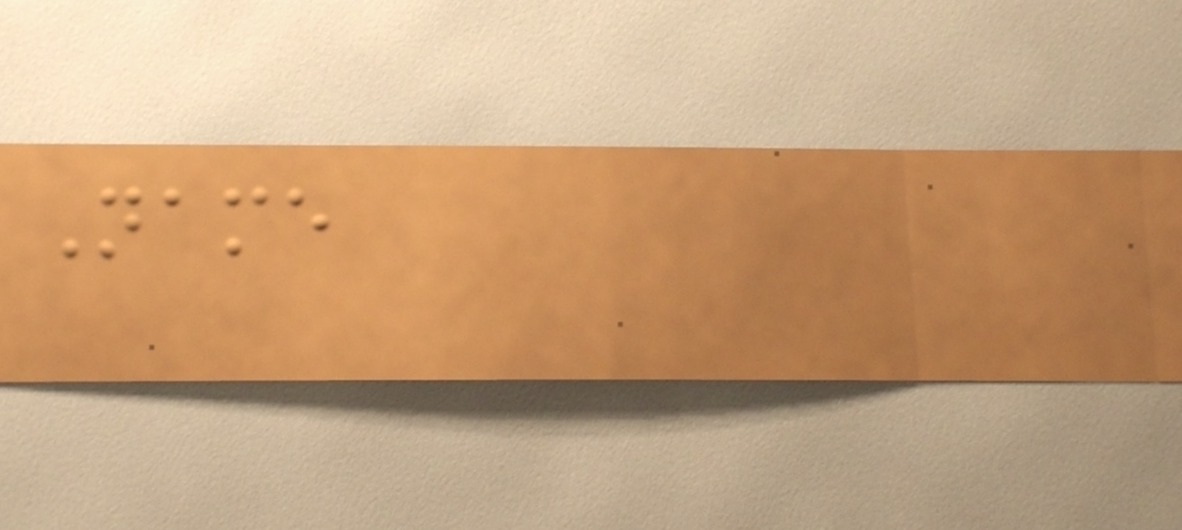Name
